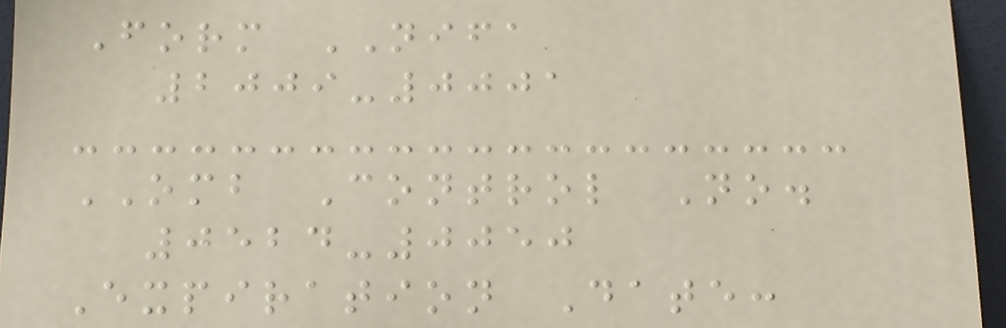Form NIFA
2009-0001
OMB Control No.
0524-0050
Expiration Date:
